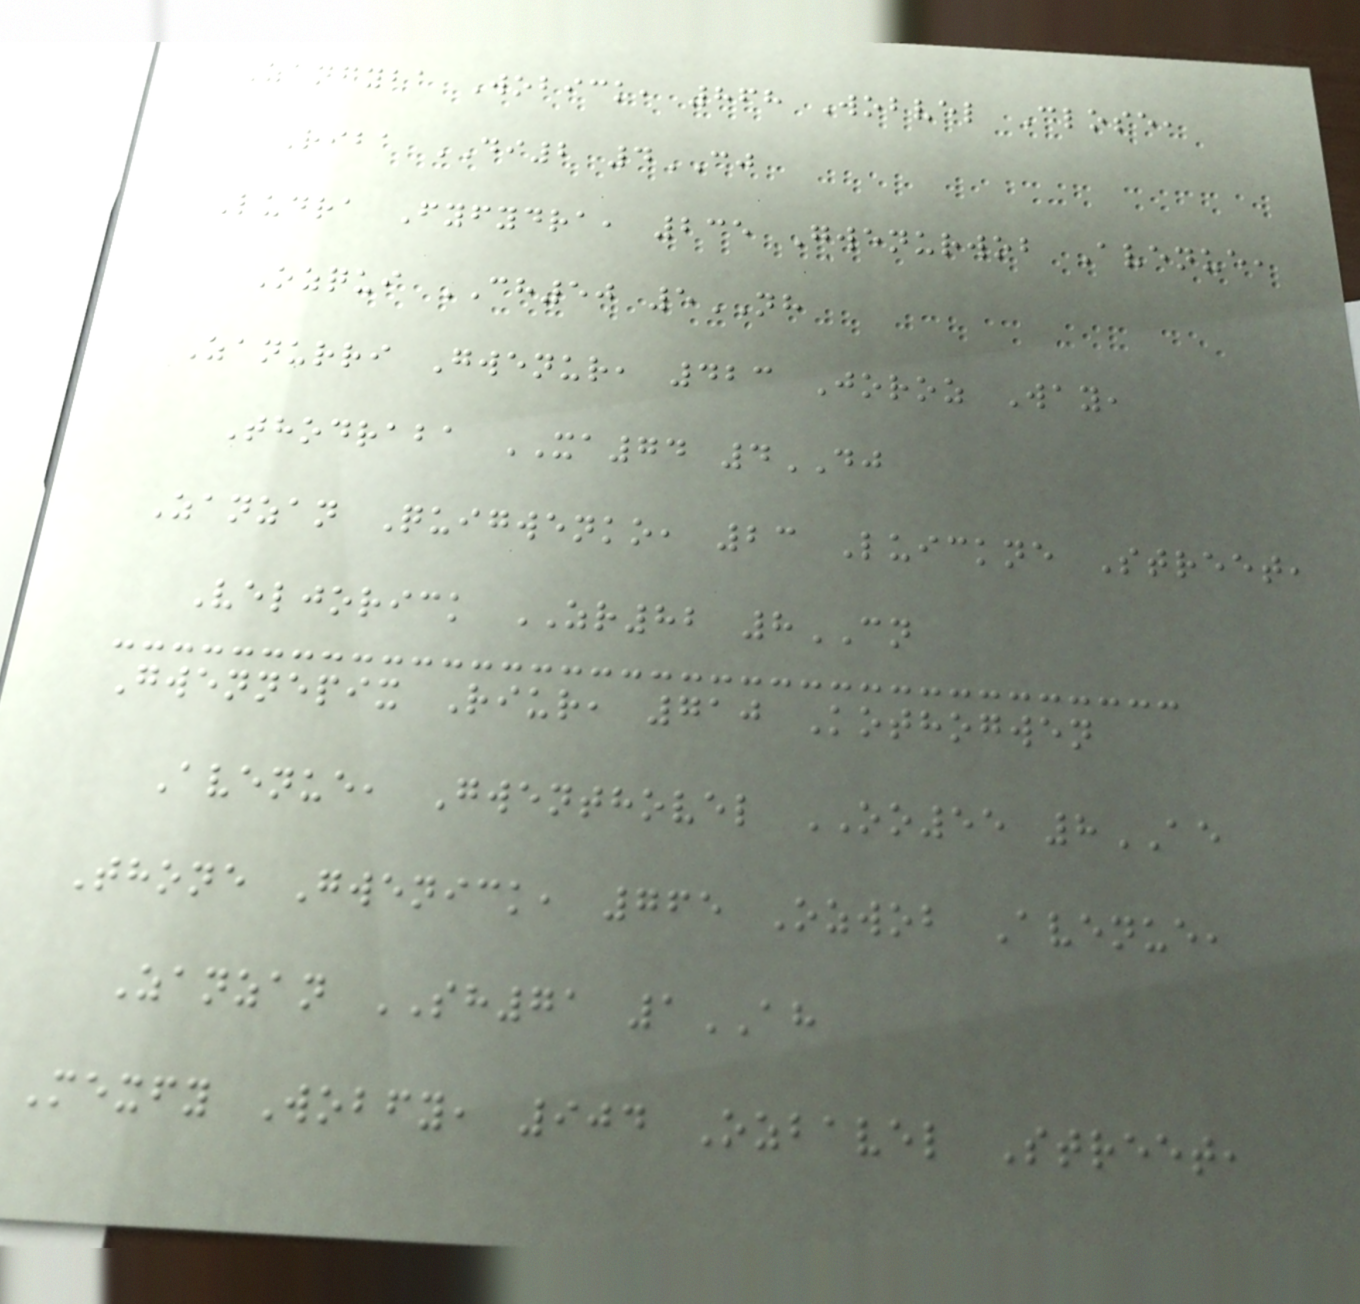Zanfyba Wobick, 868 Wobvel Close,
Riba DI2 4CJ
Ludra Fyfydra, 235 Gwenurwob Avenue,
Ozqui CH50 5NH
Zanurri Gwenur, 423 Joroz Way,
Thodraba XA74 4DJ
Zanzan Quigwenko, 23 Luickne Street,
Veljorick ZR82 8CN
Gwennepix Riur, 710 Kothogwen
Avenue, Gwenthovel OO55 8AE
Thone Gwenick, 765 Ozwob Avenue,
Zanzan SH71 1AH
Mexfy Wobfy, 904 Ozbavel Street,
